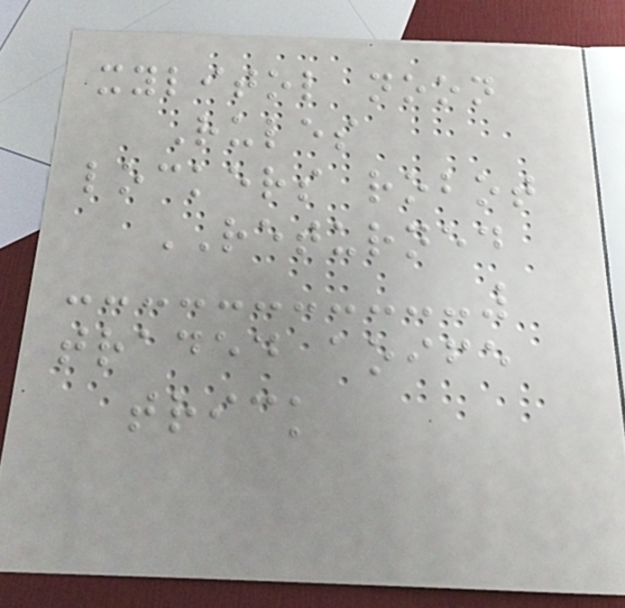xylitol noon
Rules
lockers robot
RETURNED
traded aoife
trick
